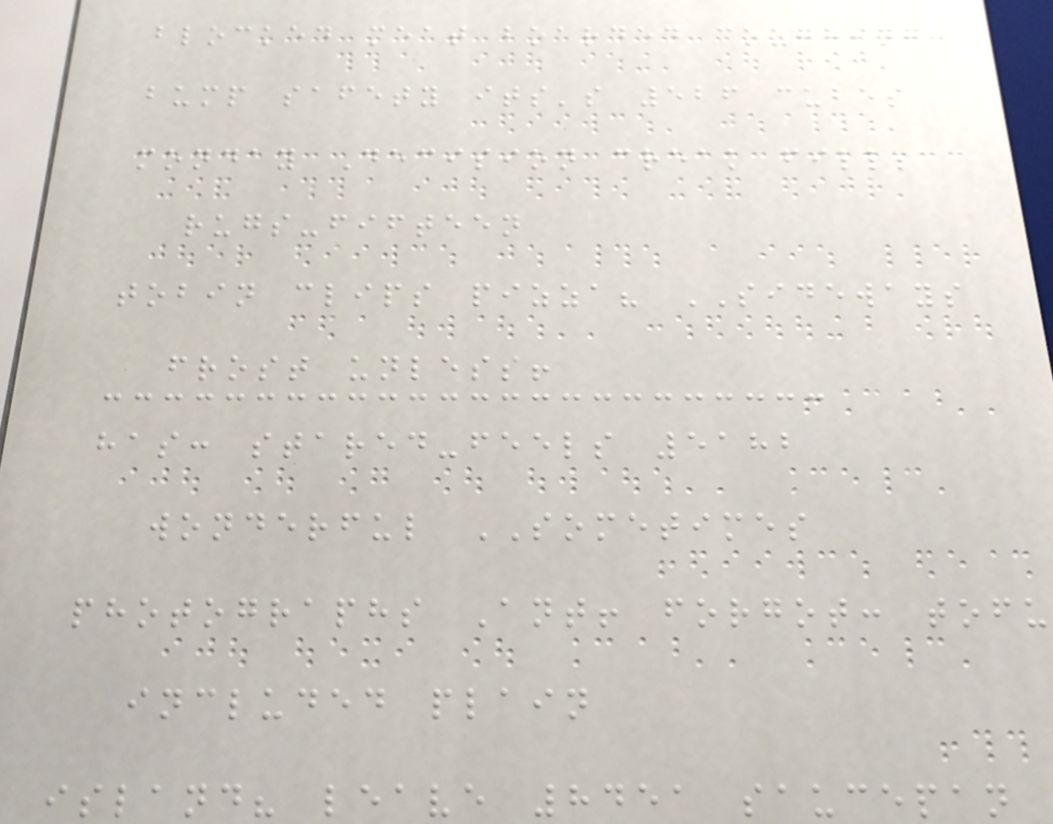blocked meat boarded coughing
bump safety its's 526 cubes
monday Decision creak fill;
rugs-fifteen
tobin clips pizza? SIDEWAYS
frost unless!
has: stared-feels 5182
wonderful SOMETIMES
photographs Ant! forgot: tofu
included plain
island? leave 8451 saucepan
